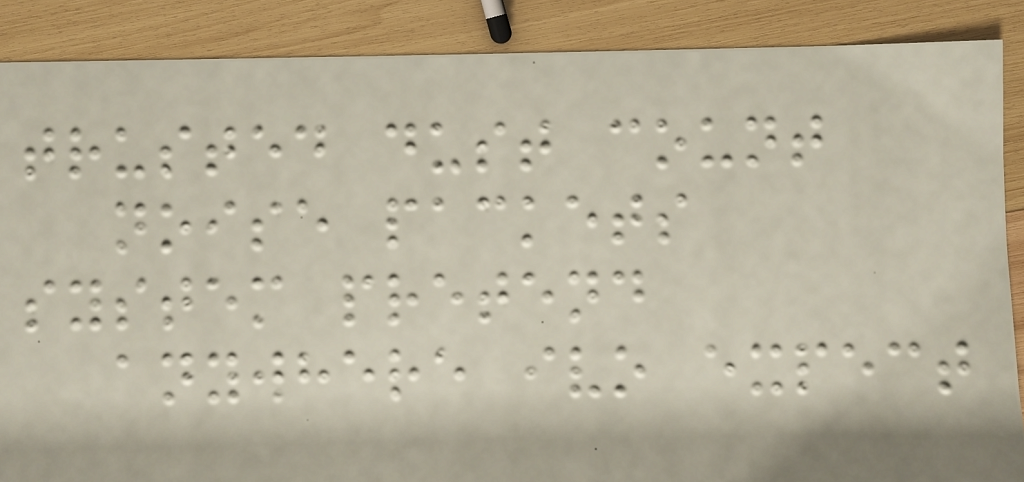trusted dust count
noise packets
system pretend
anywhere ivo expect
